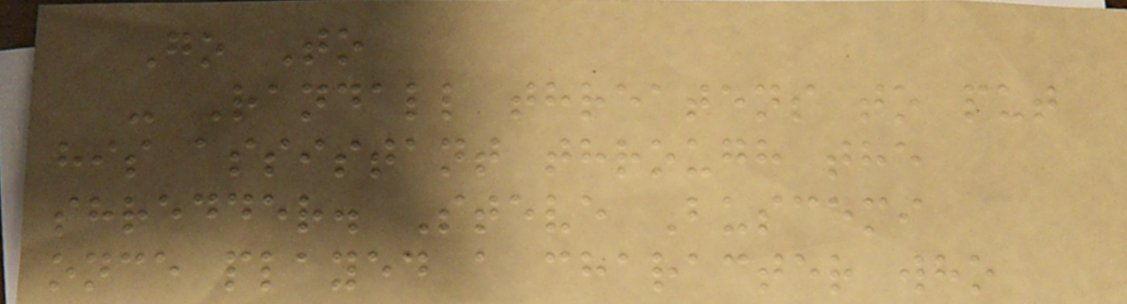Go To
- Randall threatens to put
his assistant through the
shredder. Steve Buscemi
once played a character who
